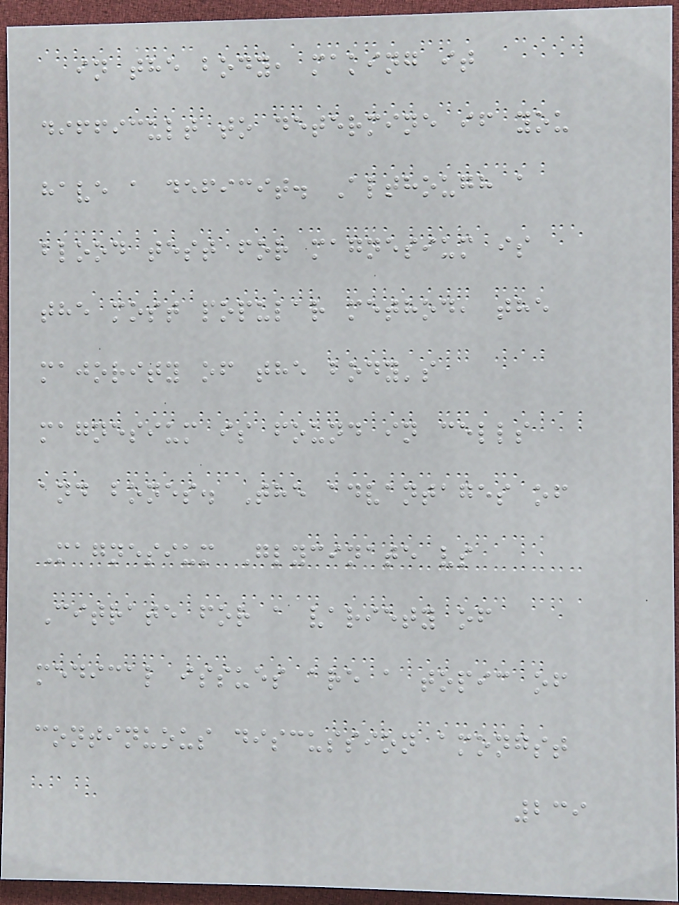in the body, making it
difficult to determine if you
have a deficit. Although a
blood test for magnesium is
the most popular method, the
majority of the body's
magnesium is found in cells
and bones. The advantages of
Magnesium Glycinate vs
Citrate for a variety of
medical issues are a topic of
continuous discussion amongst
239
